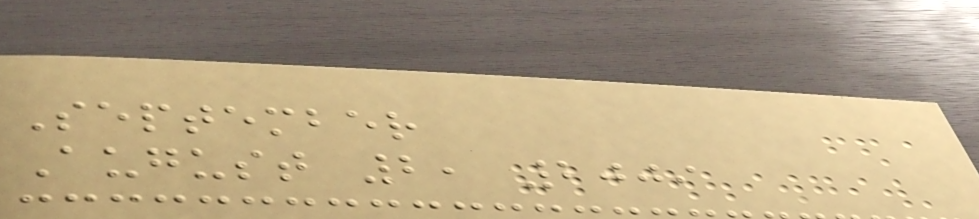September
August 2, 2009
